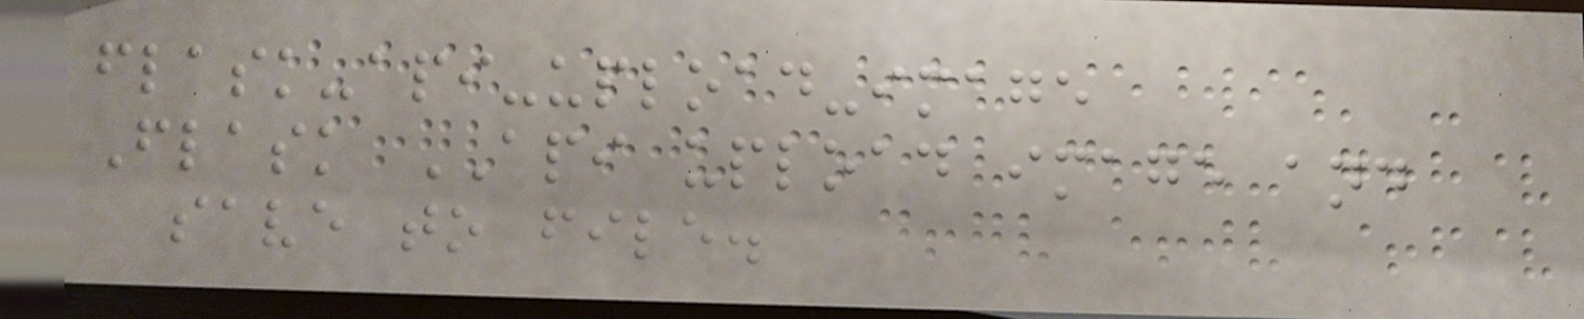flask-api-upload-image
Flask API upload image and
save to file.
